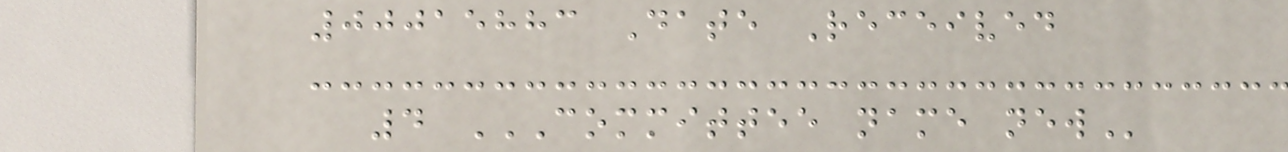00015883 Date Received
4 COMMITTEE NAME NEW
